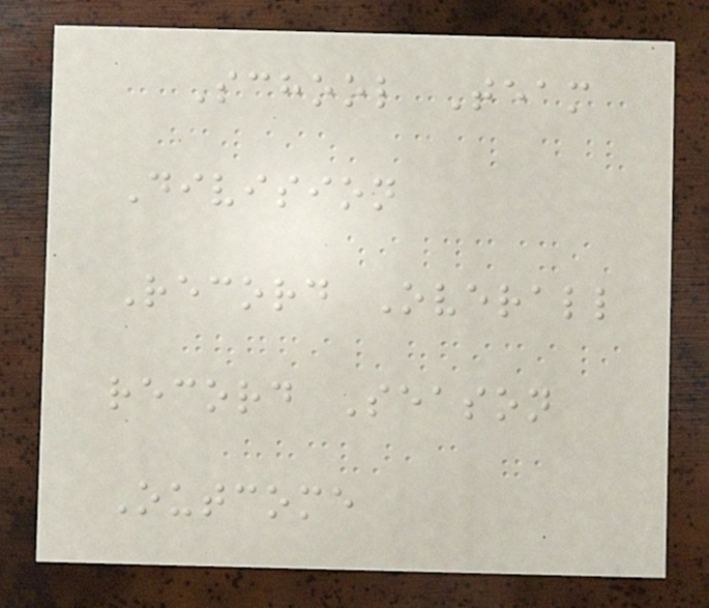School Team
Division
Record Overall
record Season
Outcome
